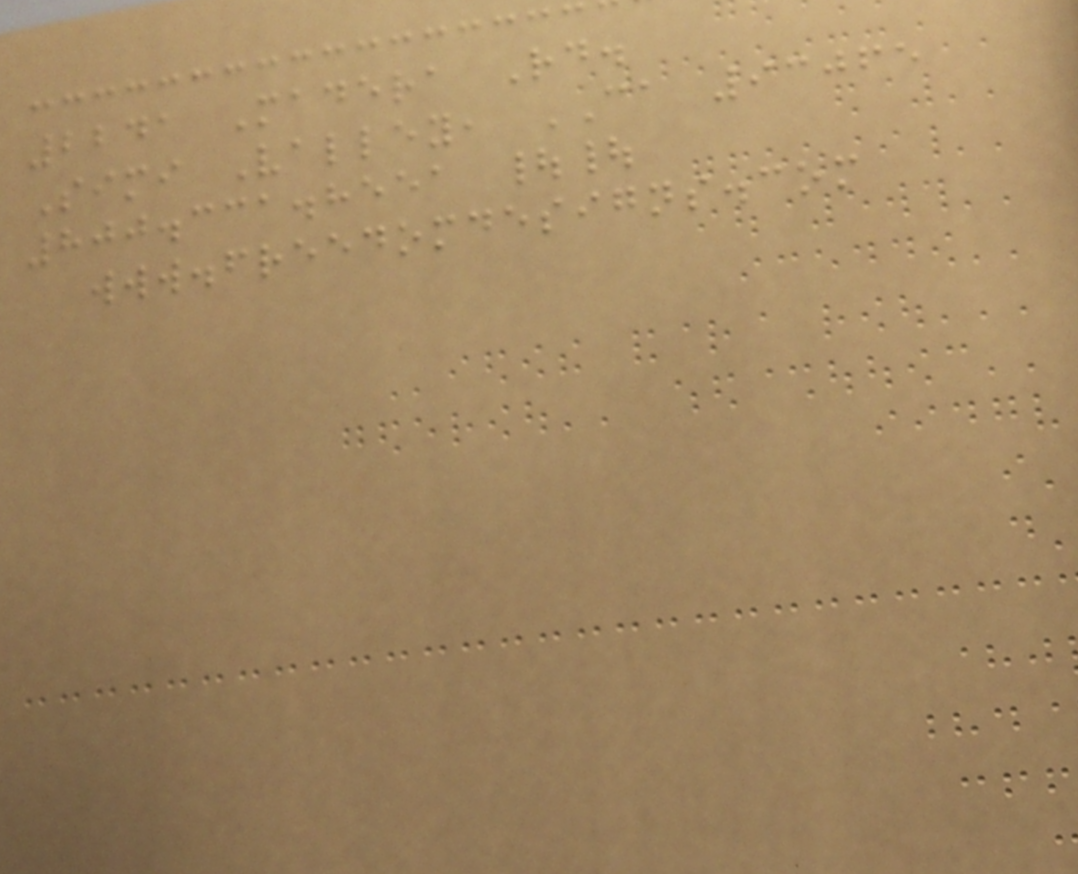2241 Madera Rd.
Simi Valley, CA 93065
800.331.8551 ||
www.freedomdesigns.com
